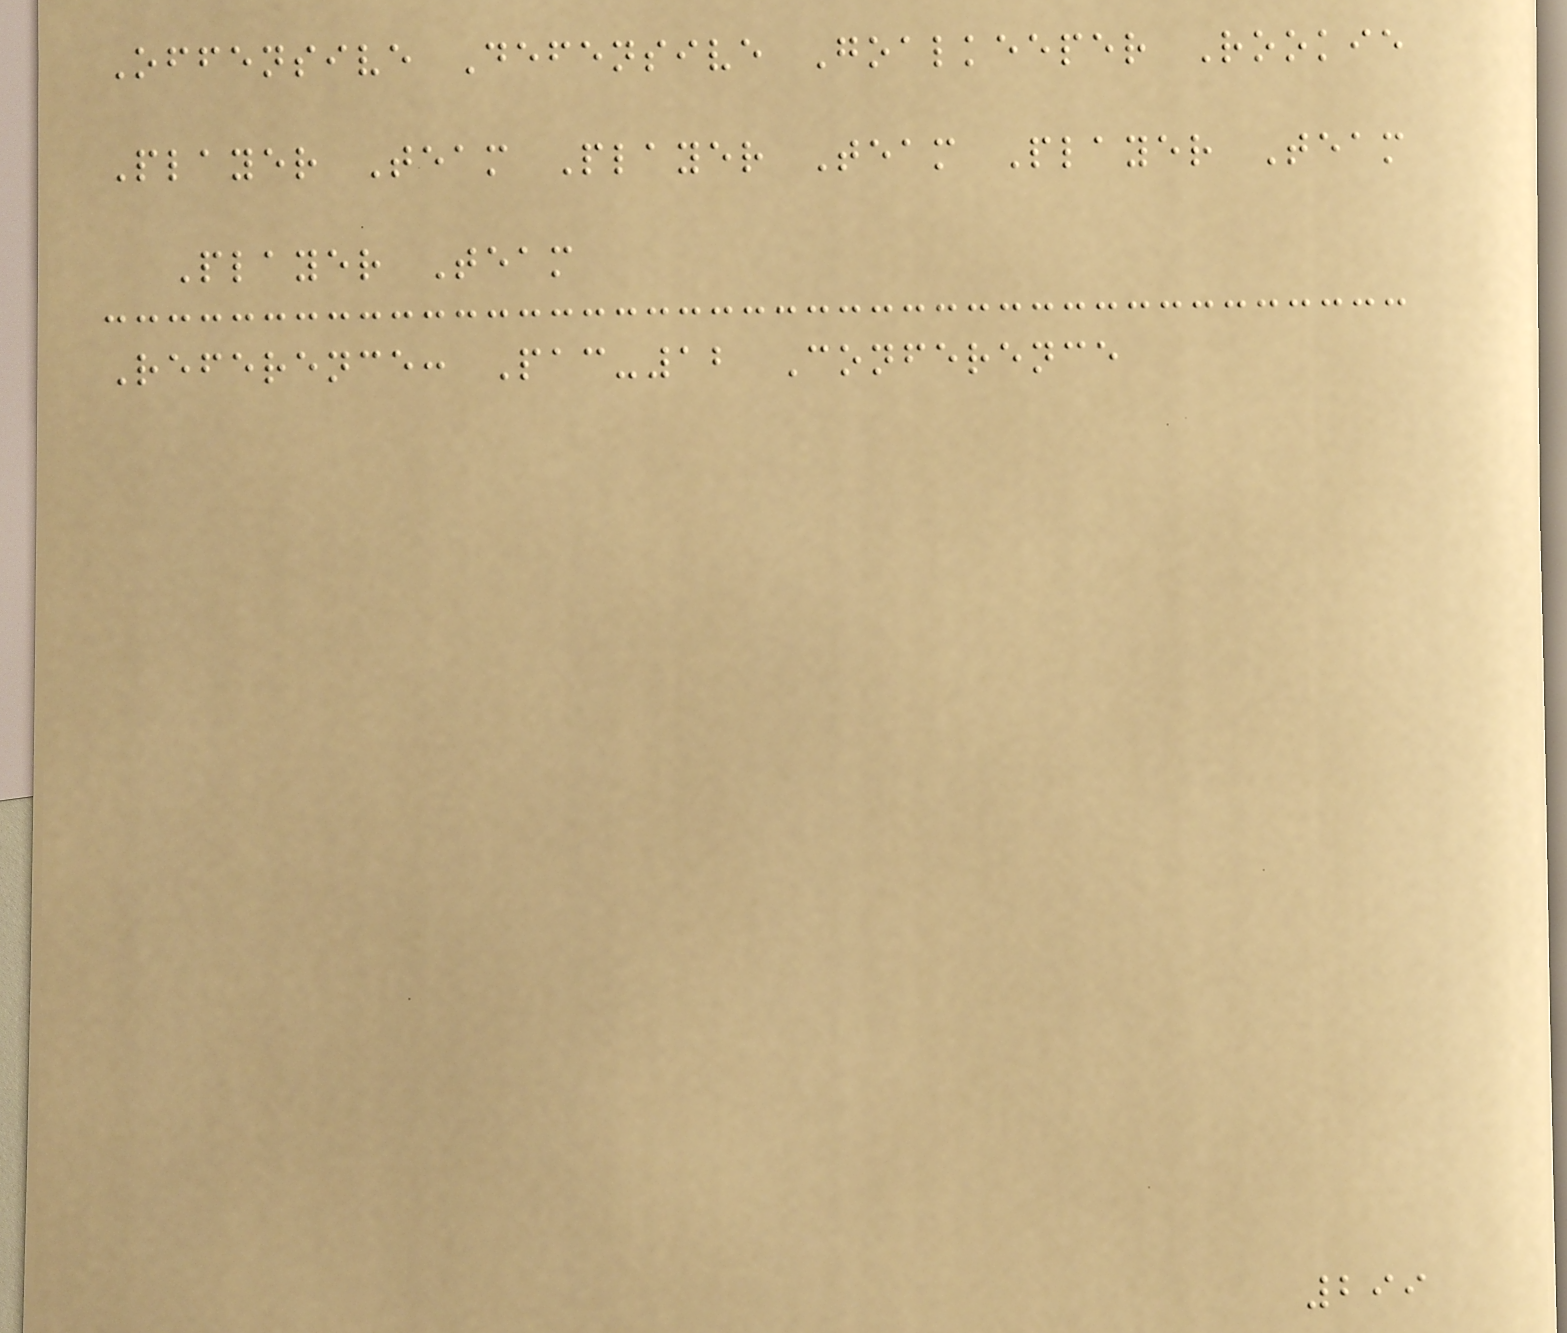Offensive Defensive Goalkeeper Rookie
Player Team Player Team Player Team
Player Team
Reference: Pac-12 Conference
299
